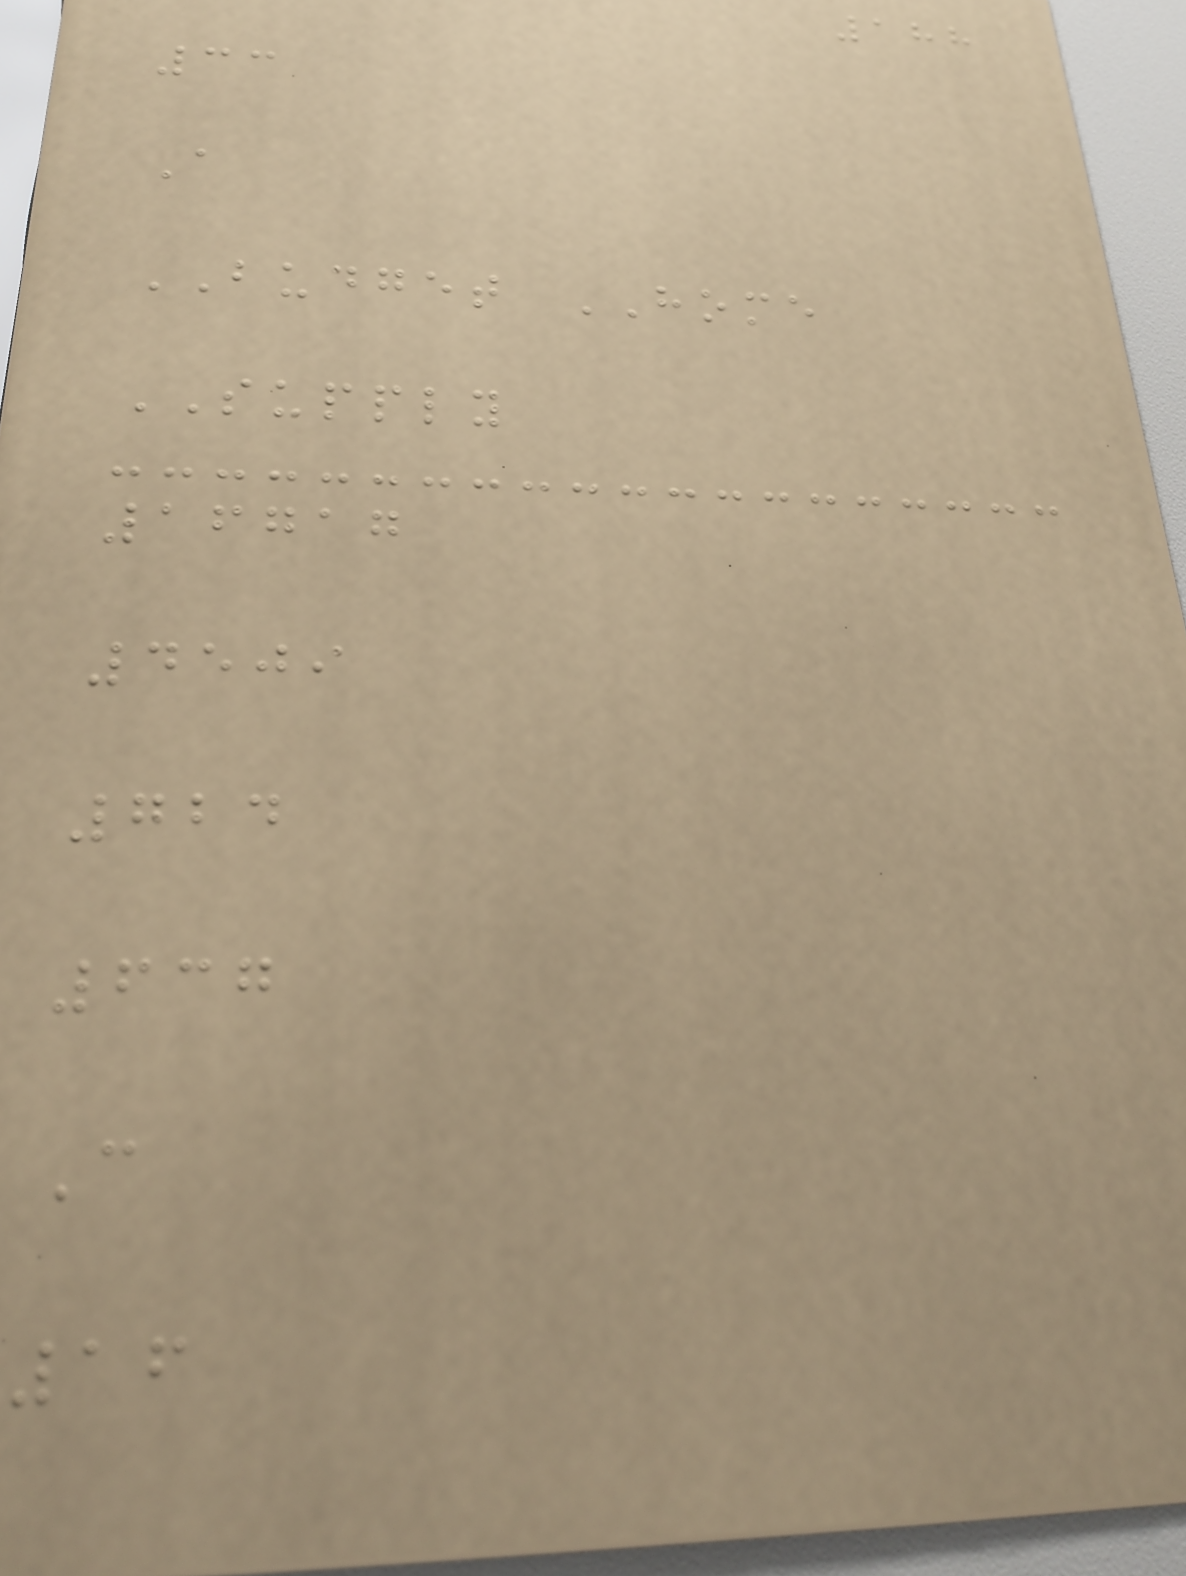188
33
A
BUDGET HOME
SUPPLY
16717
4509
724
637
C
16
